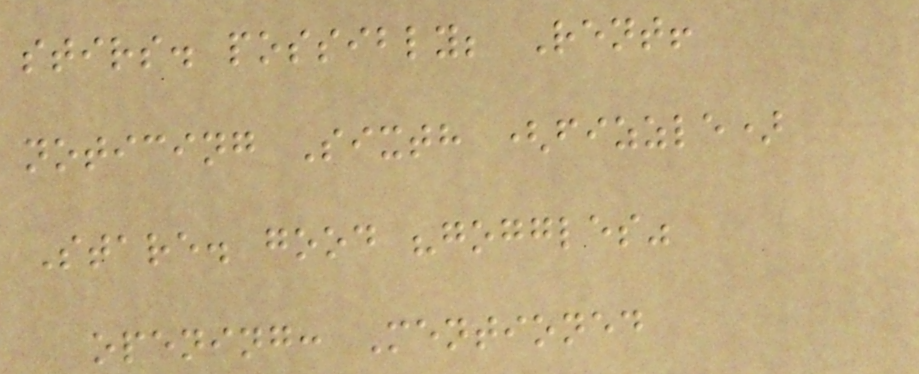stirs. possibly; Rent!
noticing Sixth (fizzle)
Stare. good "goggles"
opening: Mentioned
